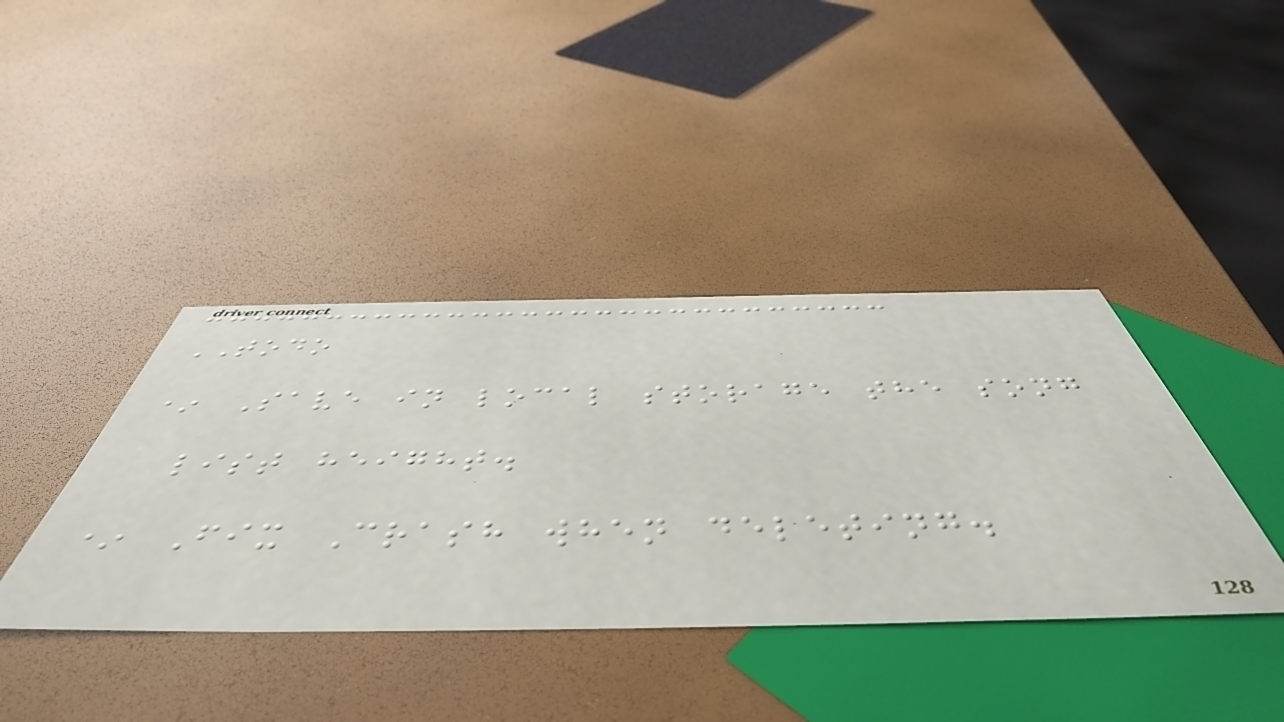TODO
* Save in local storage the song
list height.
* Fix Crash when deleting.
